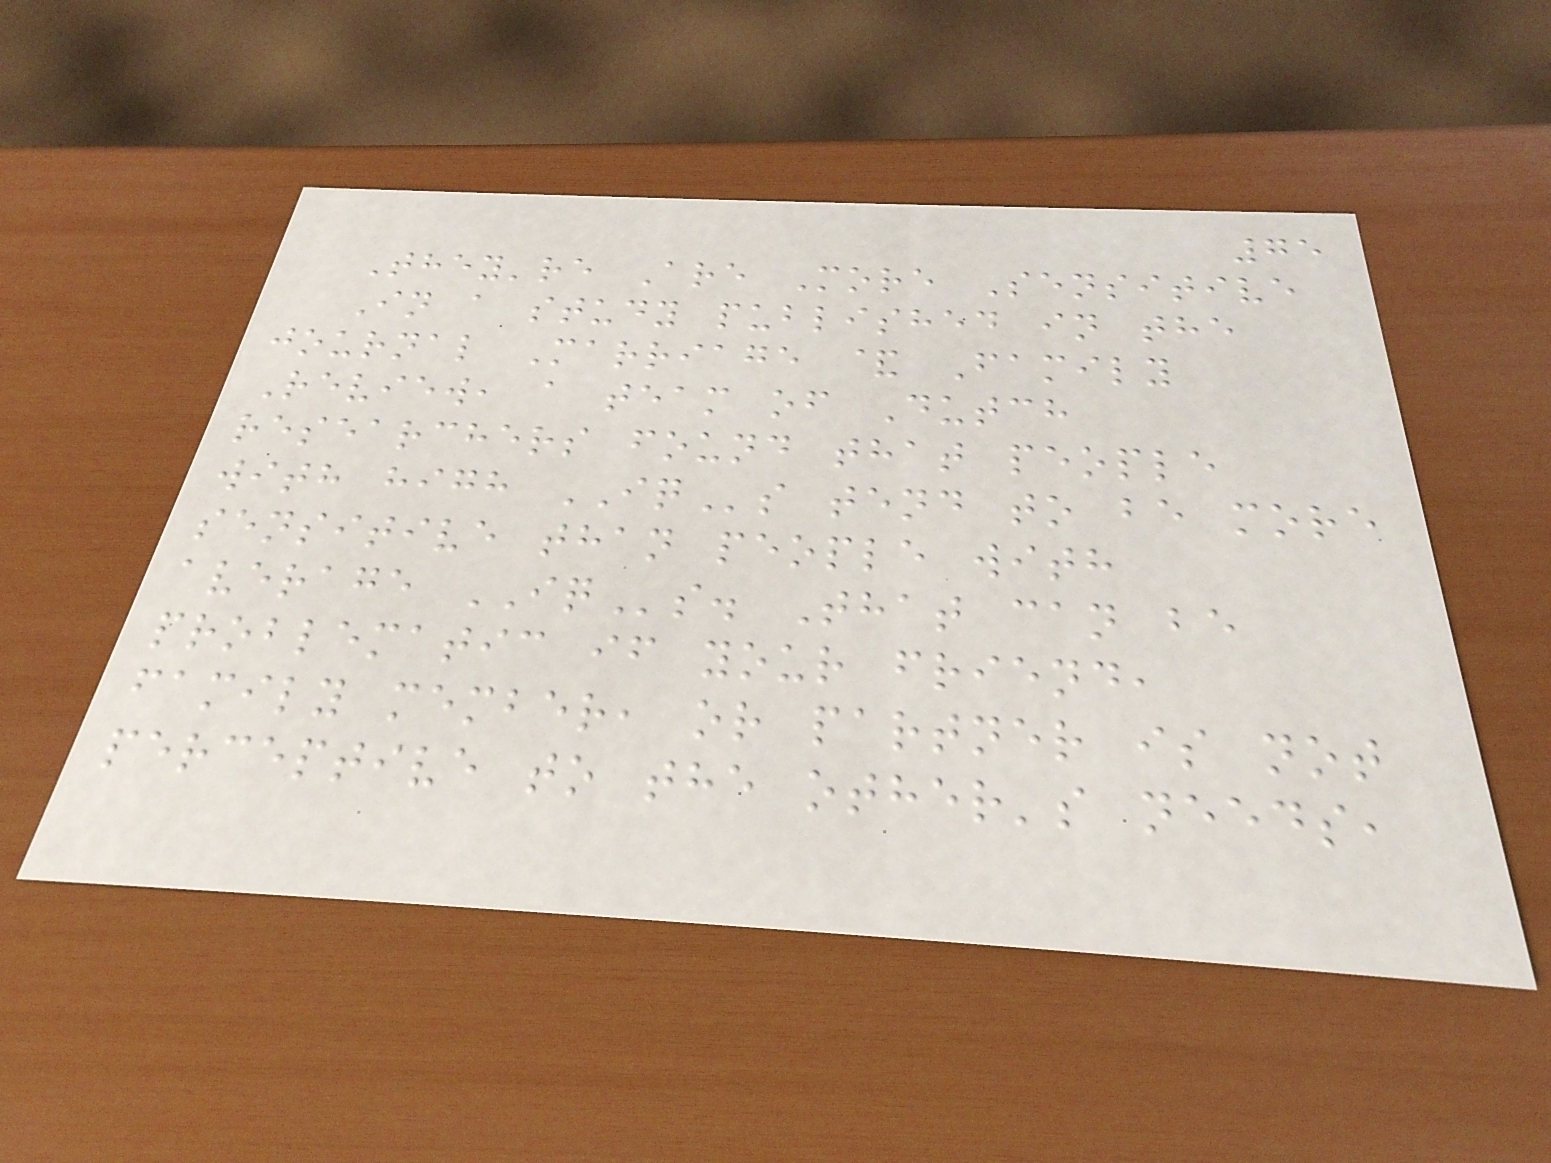75
They're Are More Sensitive
In a study published in the
journal Marriage & Family
Review, a team of Dutch
researchers found that people
with high IQs tend to be more
sensitive than people with
average IQs. That can be
problematic if your friend,
family member, or partner is not
perceptive to the other's needs,
